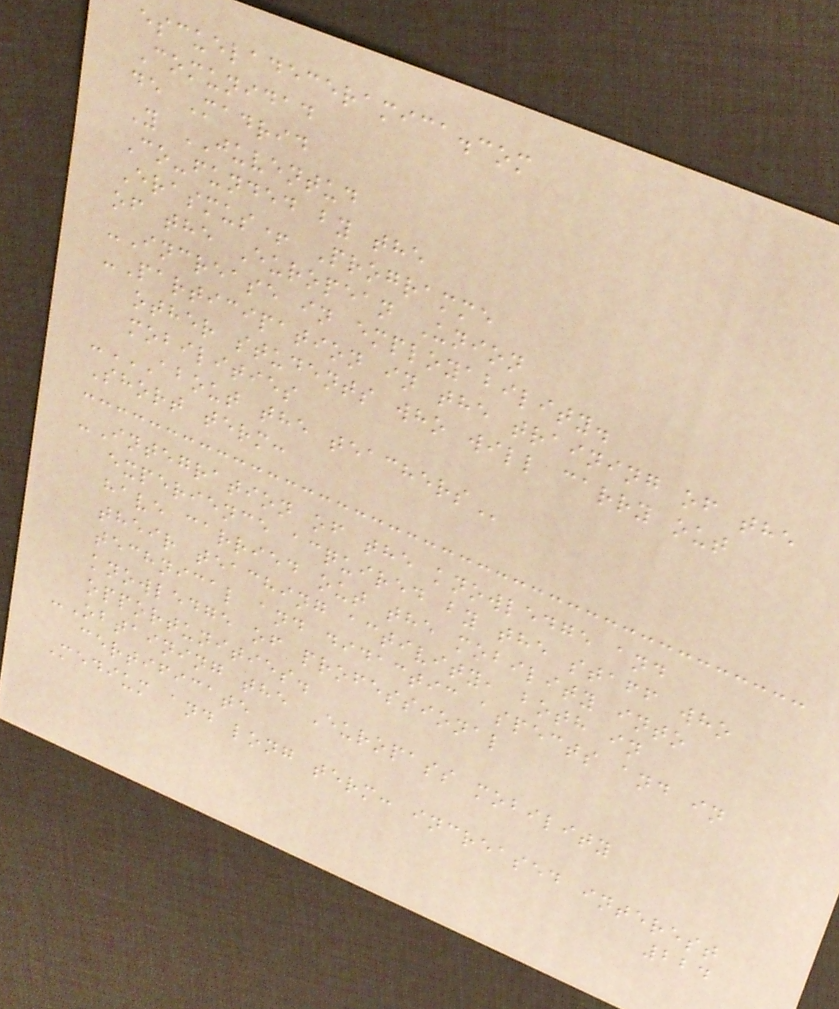escueladeceramica.com
Comunidad
de Madrid
Y JUVENTUD
Co-funded by the
Erasmus+ Programme
of the European Union
-Increase in employability.
-Participation in the training of the
other students who will carry out
mobilities
-ABOUT THE TEACHERS
Short term:
-Integration of the knowledge and
experience acquired by the staff who
have carried out the mobility into
their teaching activity, both in
technical and didactic aspects and in
knowledge of professional
opportunities.
-Obtaining the Europass mobility
certificate
Medium and long term: increased interest
224
